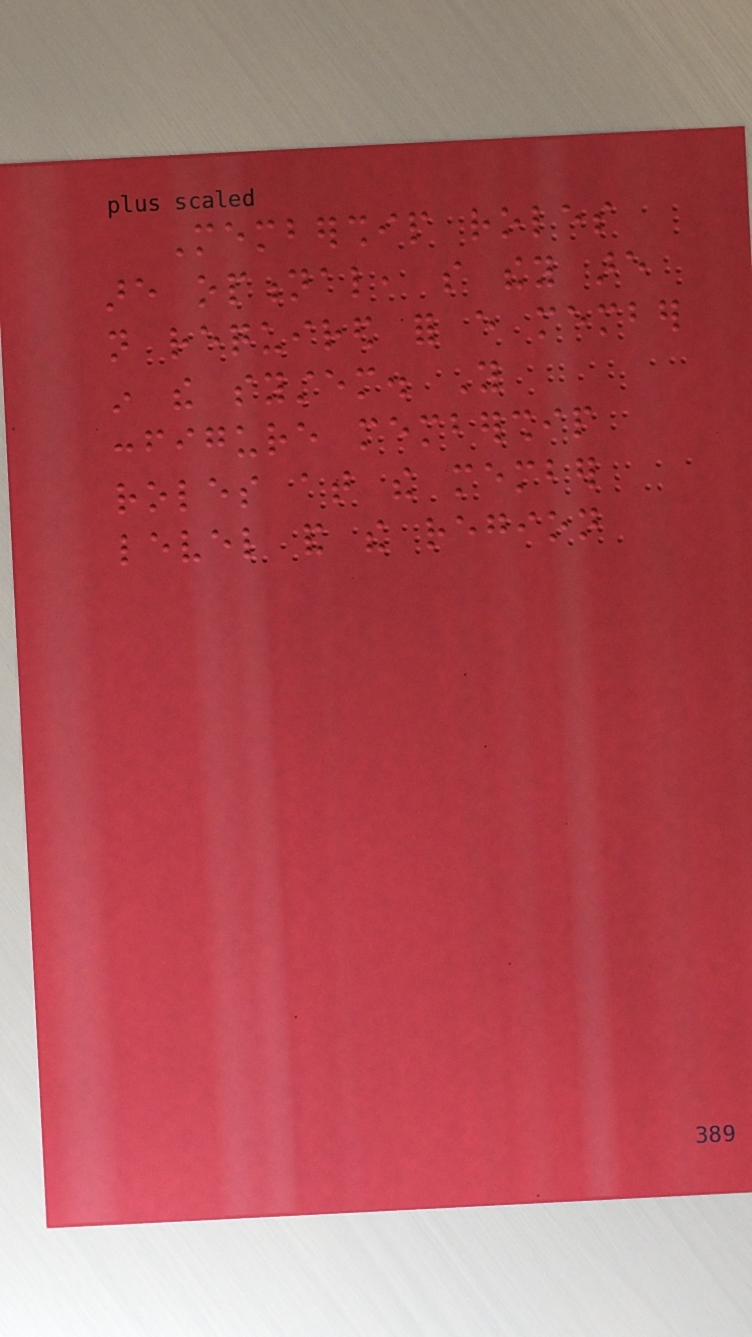Membership roles
are optional, so they are
not required for every member
in the system. You
configure membership
roles at the member
level and the region
